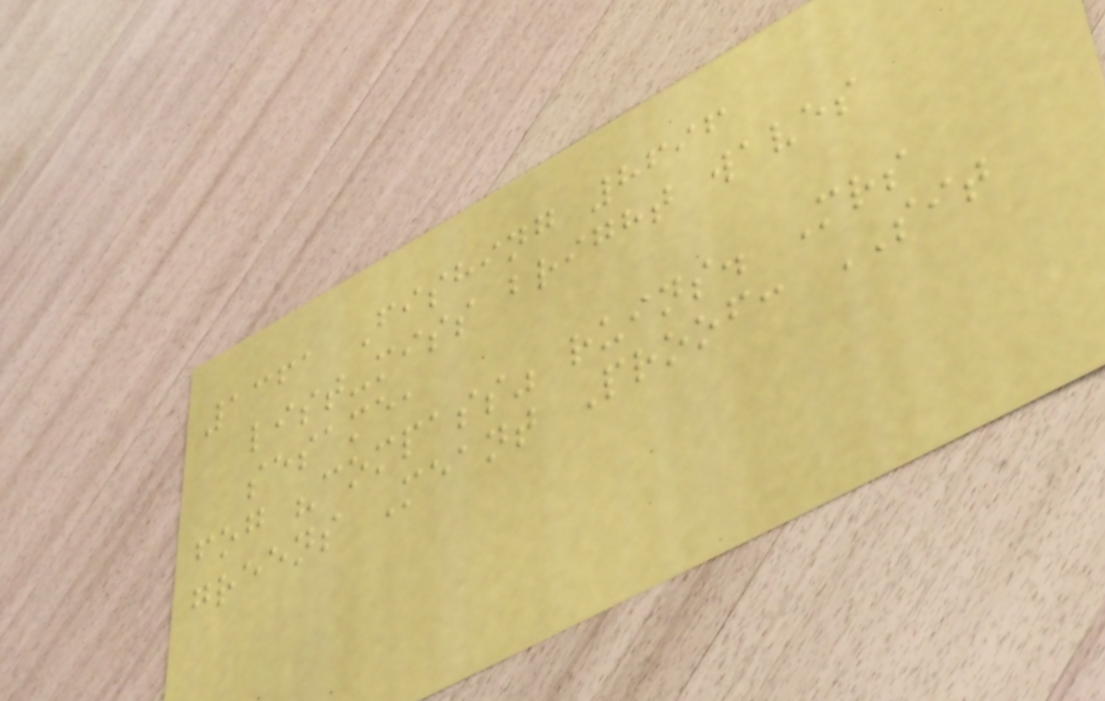1361 Fishing 8696
list-miss bright waves
sesame,
fog "compass" ruins. Mrs
greens Meant Proof: SIT
